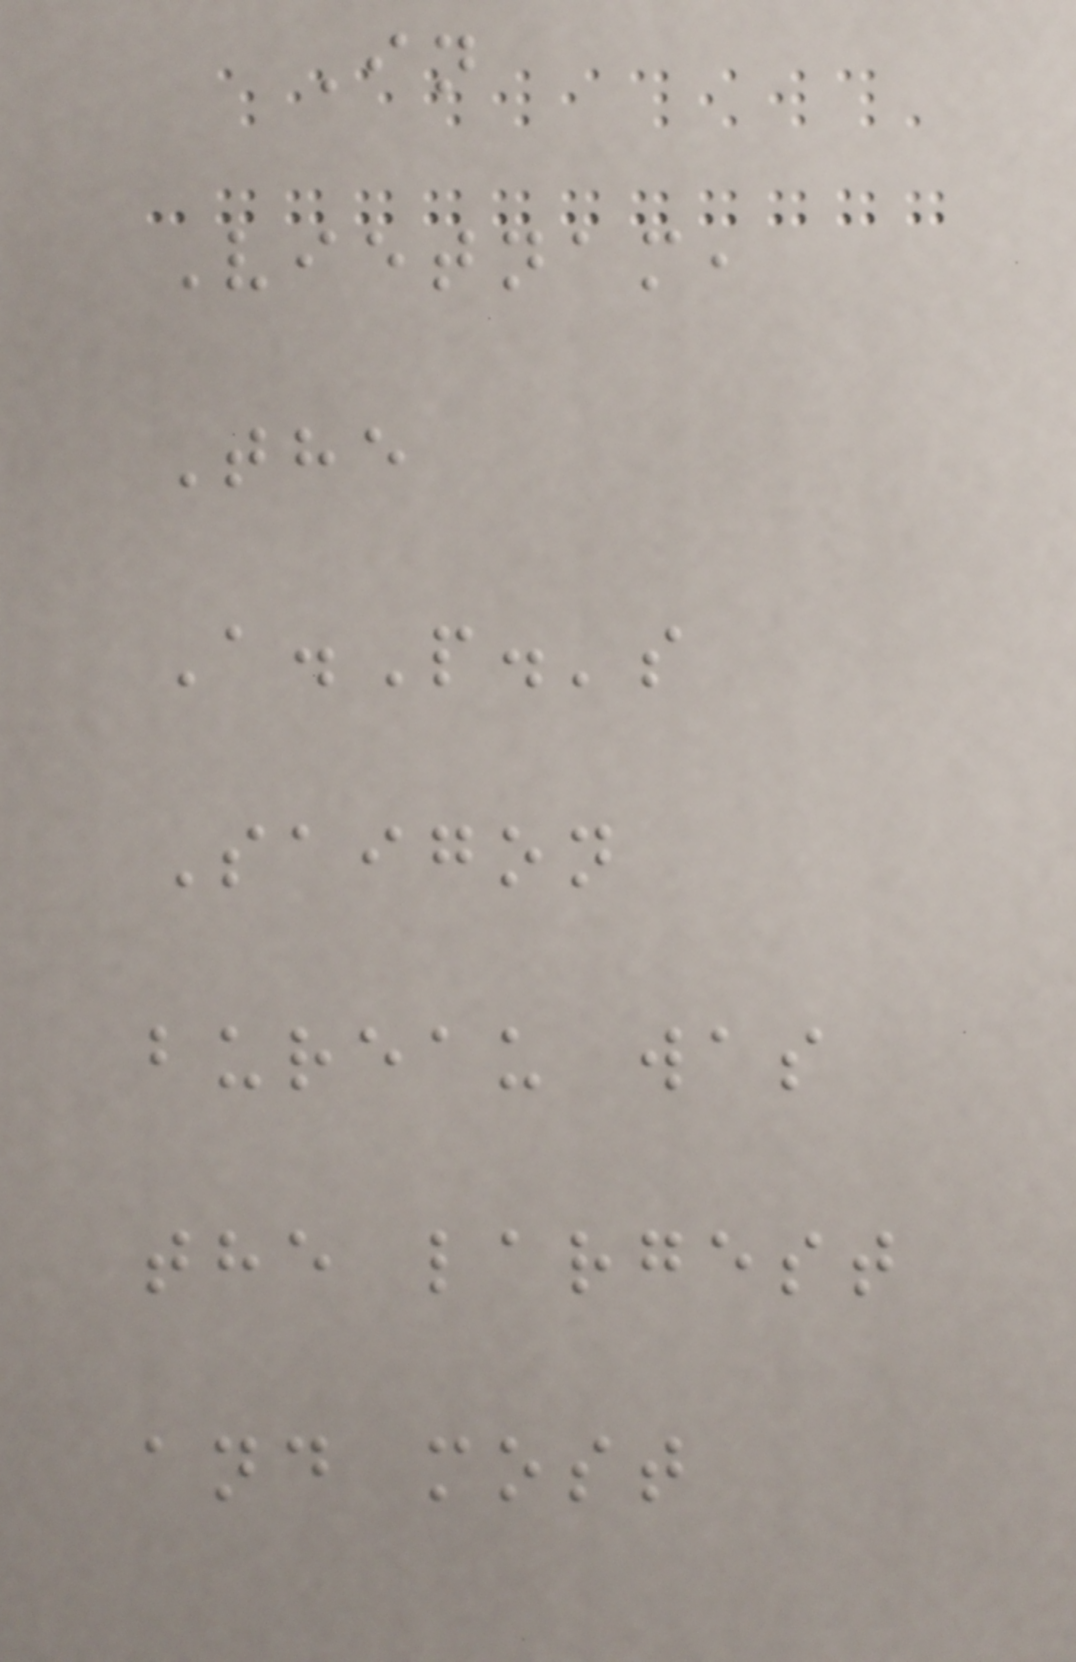In
Vietnam,
The
A.P.'s
Saigon
bureau was
the largest
and most
